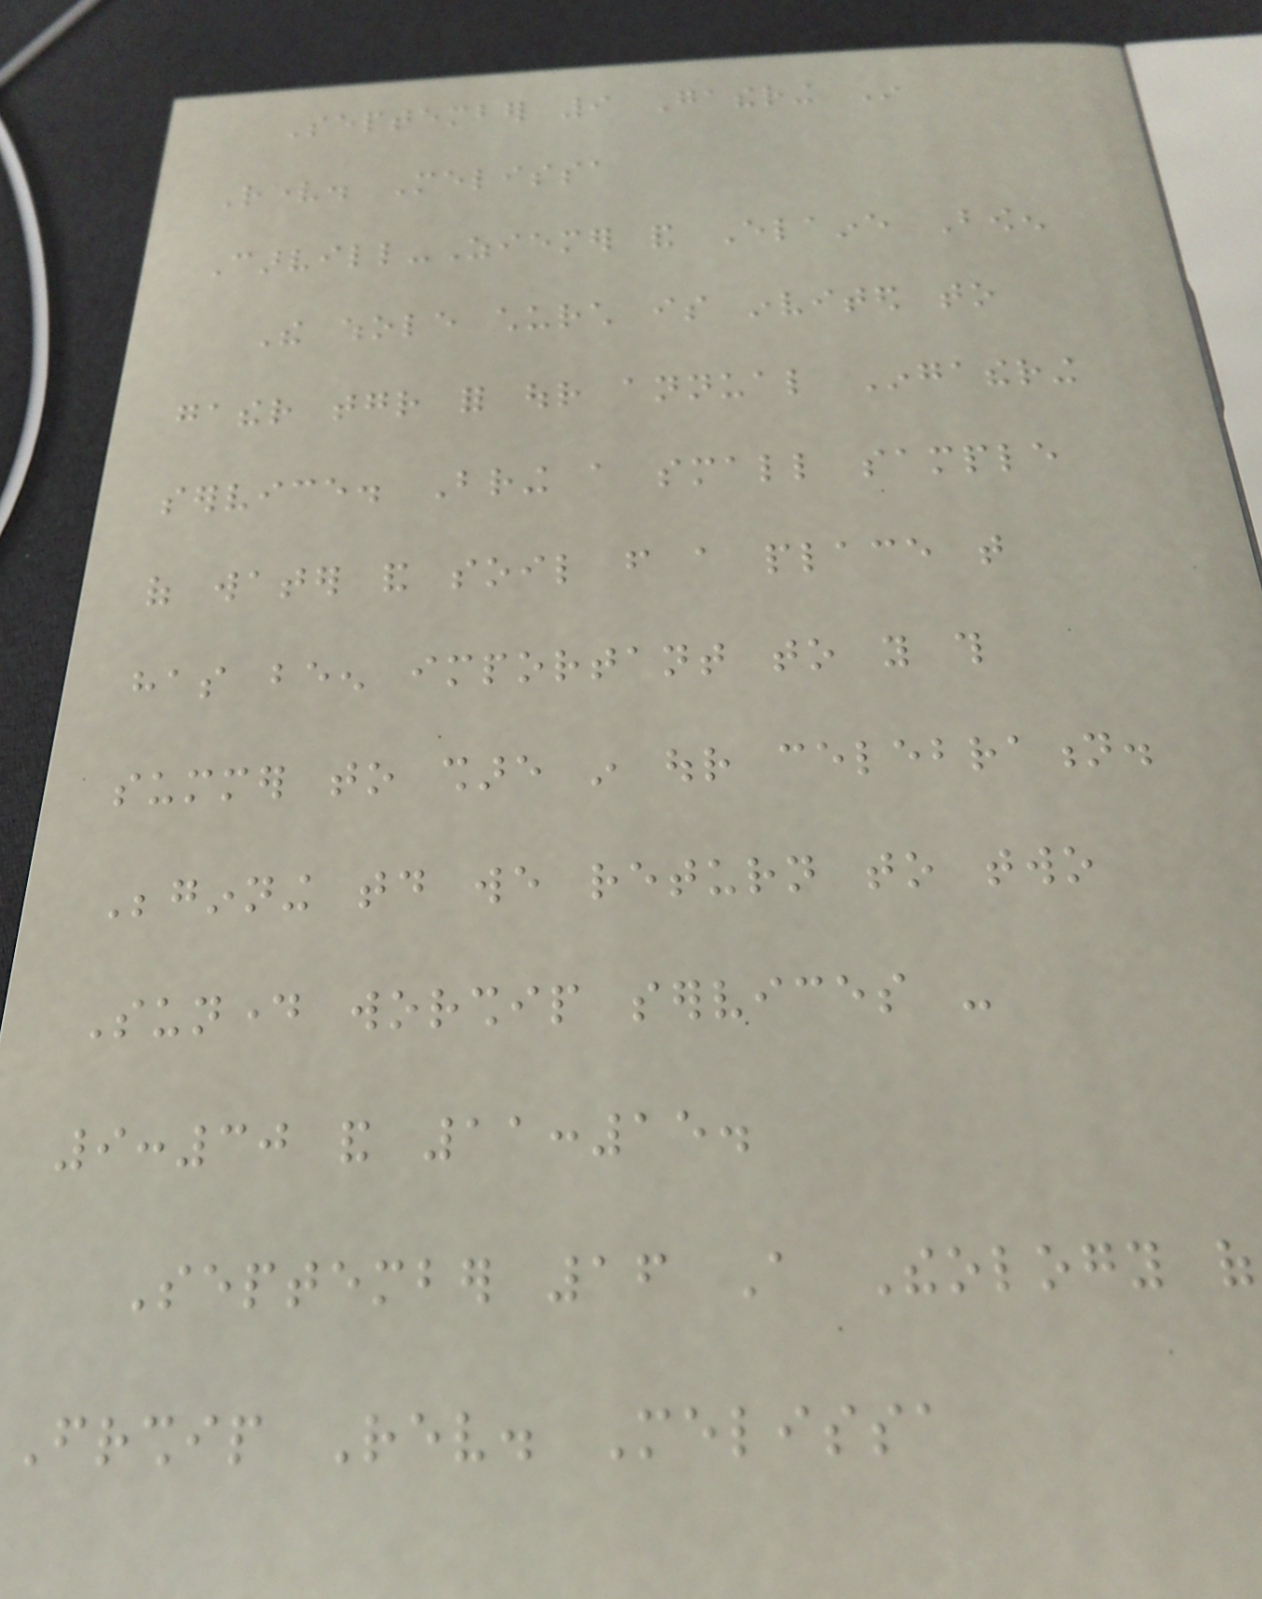September 9 Gathering In
Rev. Melissa
Carvill-Ziemer and Elaine Bowen
The whole church is invited to
gather together for our annual Ingathering
service. Bring a small sample
of water and soil from a place that
has been important to you this
summer to share in our celebration.
Beginning today we return to two
Sunday worship services -
9:30 and 11:15.
September 16 A Theology of
Friendship Rev. Melissa
